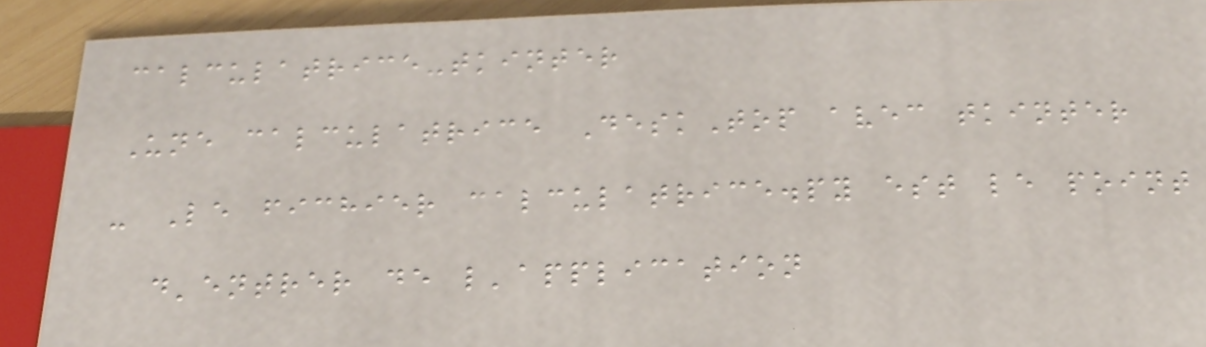calculatrice-tkinter
Une calculatrice DeskTop avec tkinter
- Le fichier calculatrice.py est le point
d'entrer de l'application
